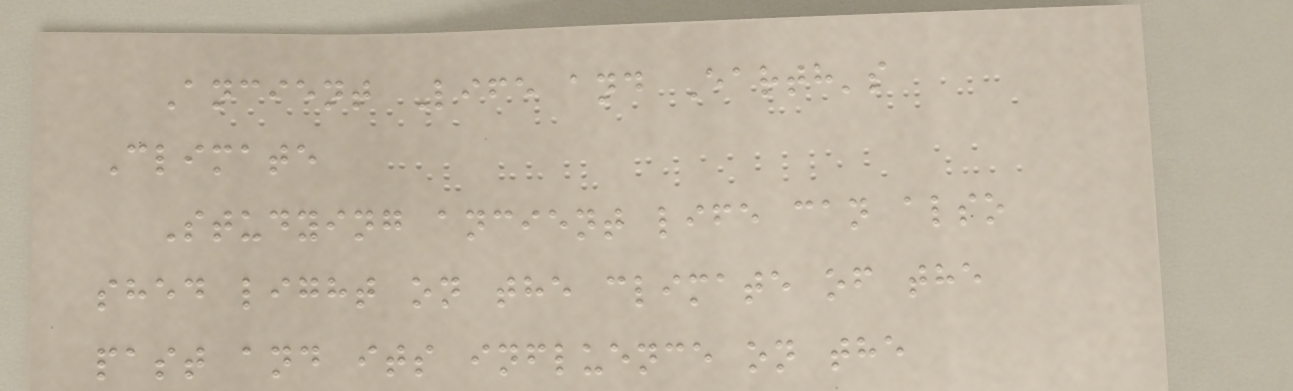Ancient Life and Earth's
Climate
Studying ancient life can also
shed light on the climate of the
past and its influence on the
